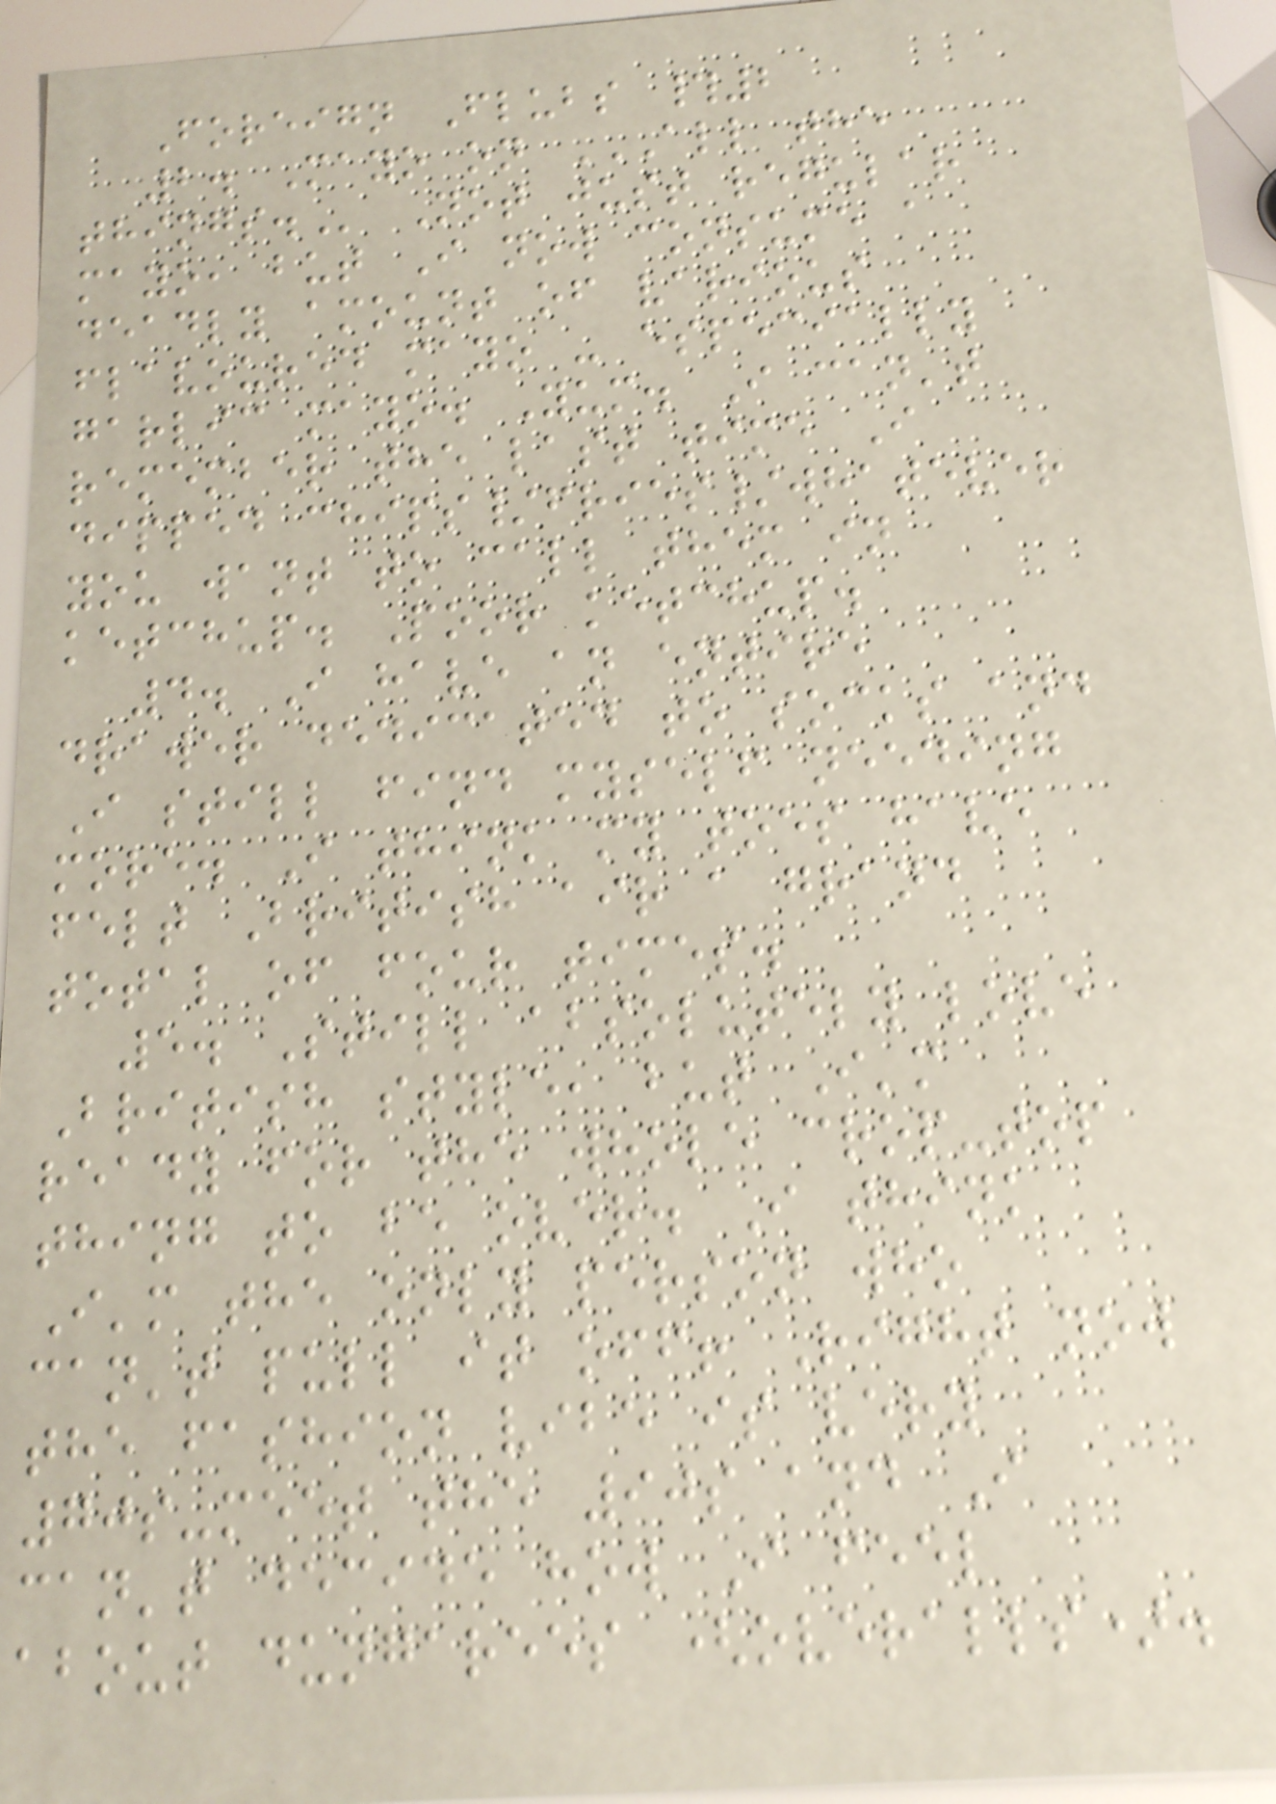Foreign Flubs #2
2. Mayo on ALL THE
THINGS. Not just regular
mayo, but I now consume a
deadly amount of various
flavoured mayo - especially
garlic mayo. Yum. I can't
remember the last time I
dipped chips/fries/whatever
you want to call them in
ketchup. Poor ketchup.
4. I have an entire
drawer dedicated to socks and
I still find myself needing
more. I think my toes have
felt British air a grand
total of four times.
5. Still absolutely love
British style, but I'm
ready for the whole crop-top
thing to be over. I think
I'm the only person who
can't pull it off! Right now
the fashion vibe is very
70s-meet the 90s and I
can't decide how I feel
about dungarees (overalls).
